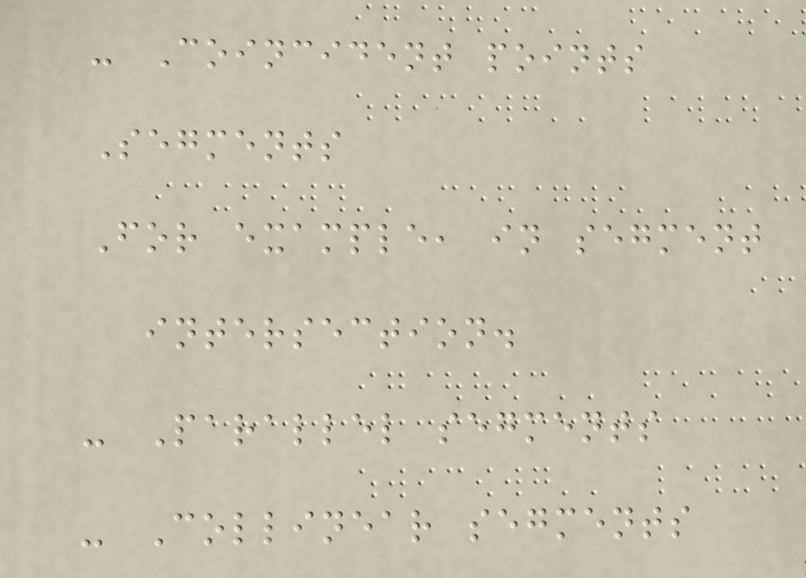- Coincident points
Segments
For example, in segment
intersection.
- Parallel segments
- Collinear segments
